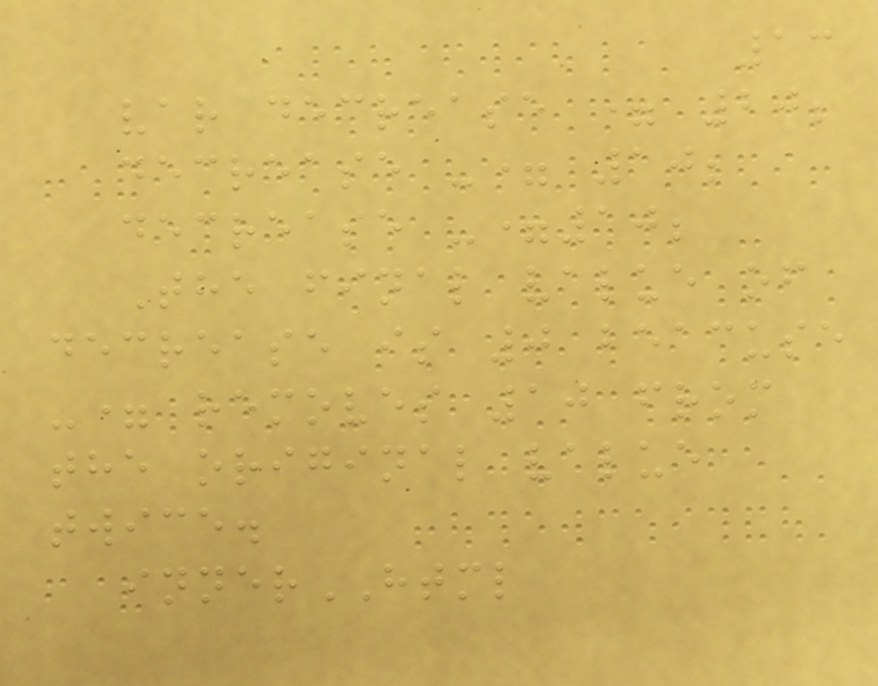13
var decrease = 20;
decrease -= 10;
decrease -=10;
The final value of
decrease is 0 beacuse
-= removes 10 from
the original value
twice.
innerHTML
